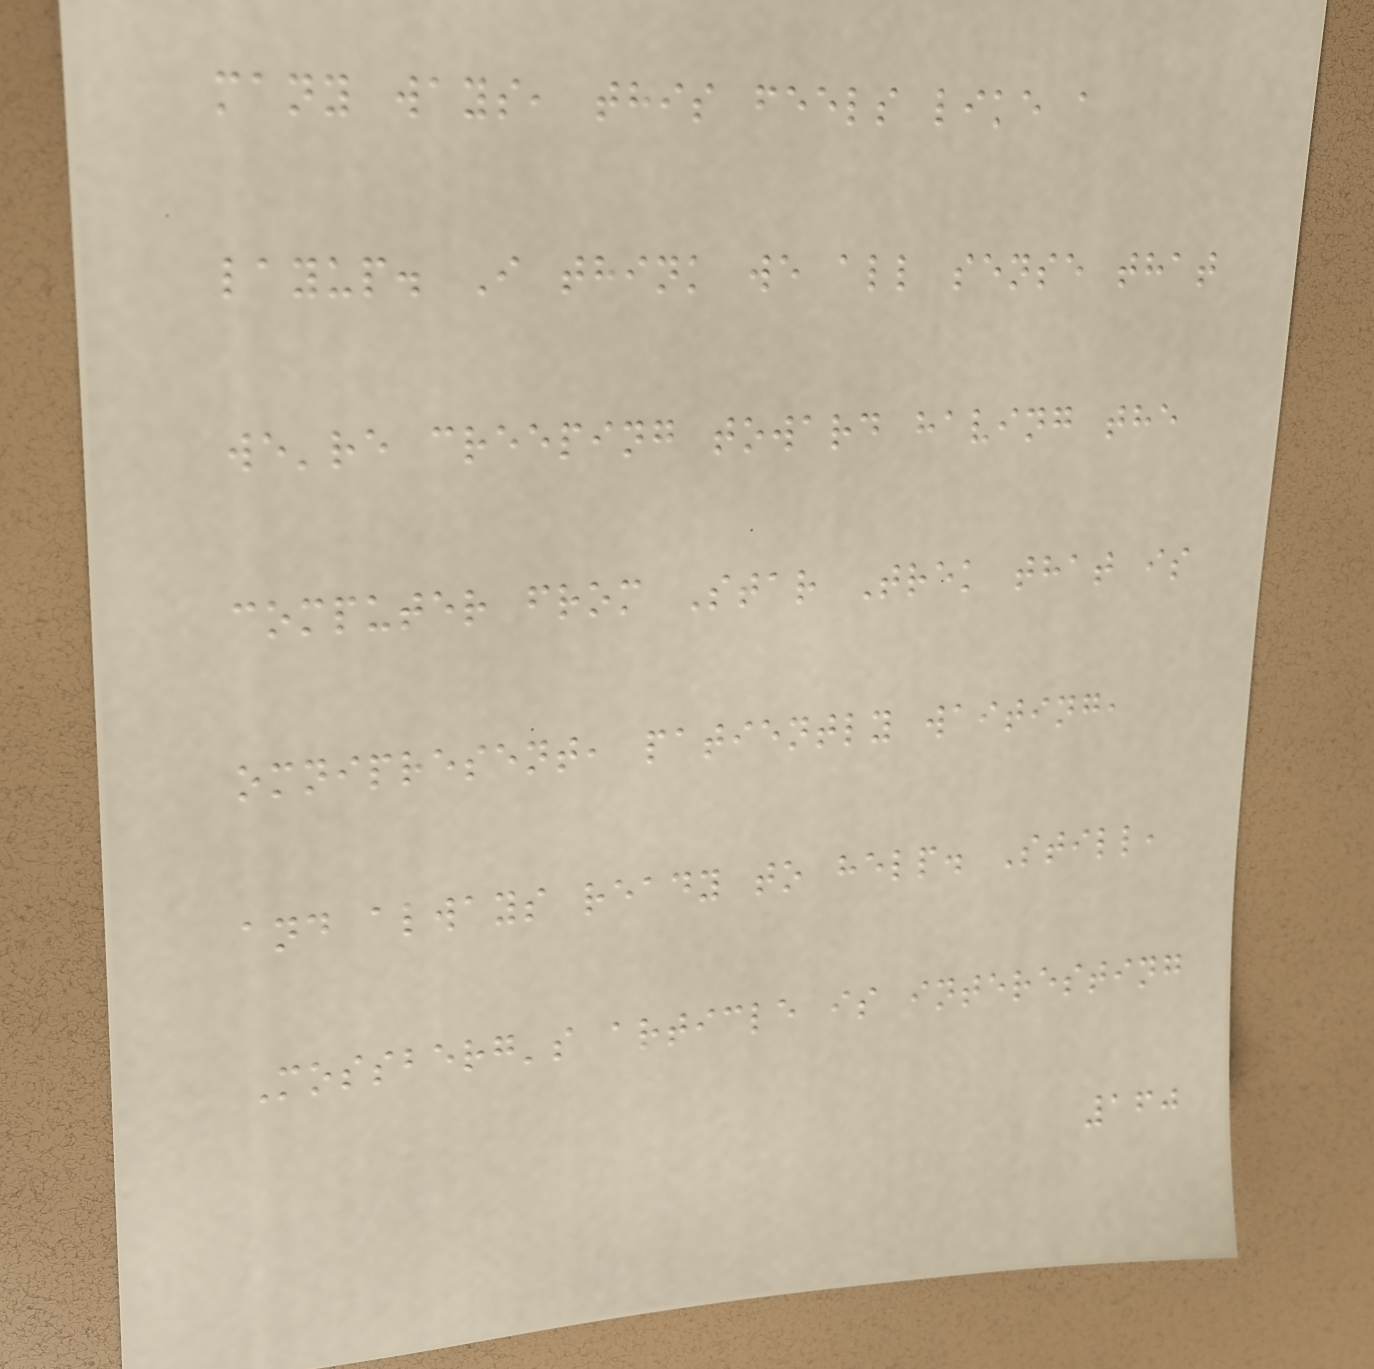many ways, this feels like a
layup. I think we all sense that
we're creeping toward having the
computer from Star Trek that is
omnipresent, patiently waiting,
and always ready to help. Still,
Mossberg's article is interesting
160
